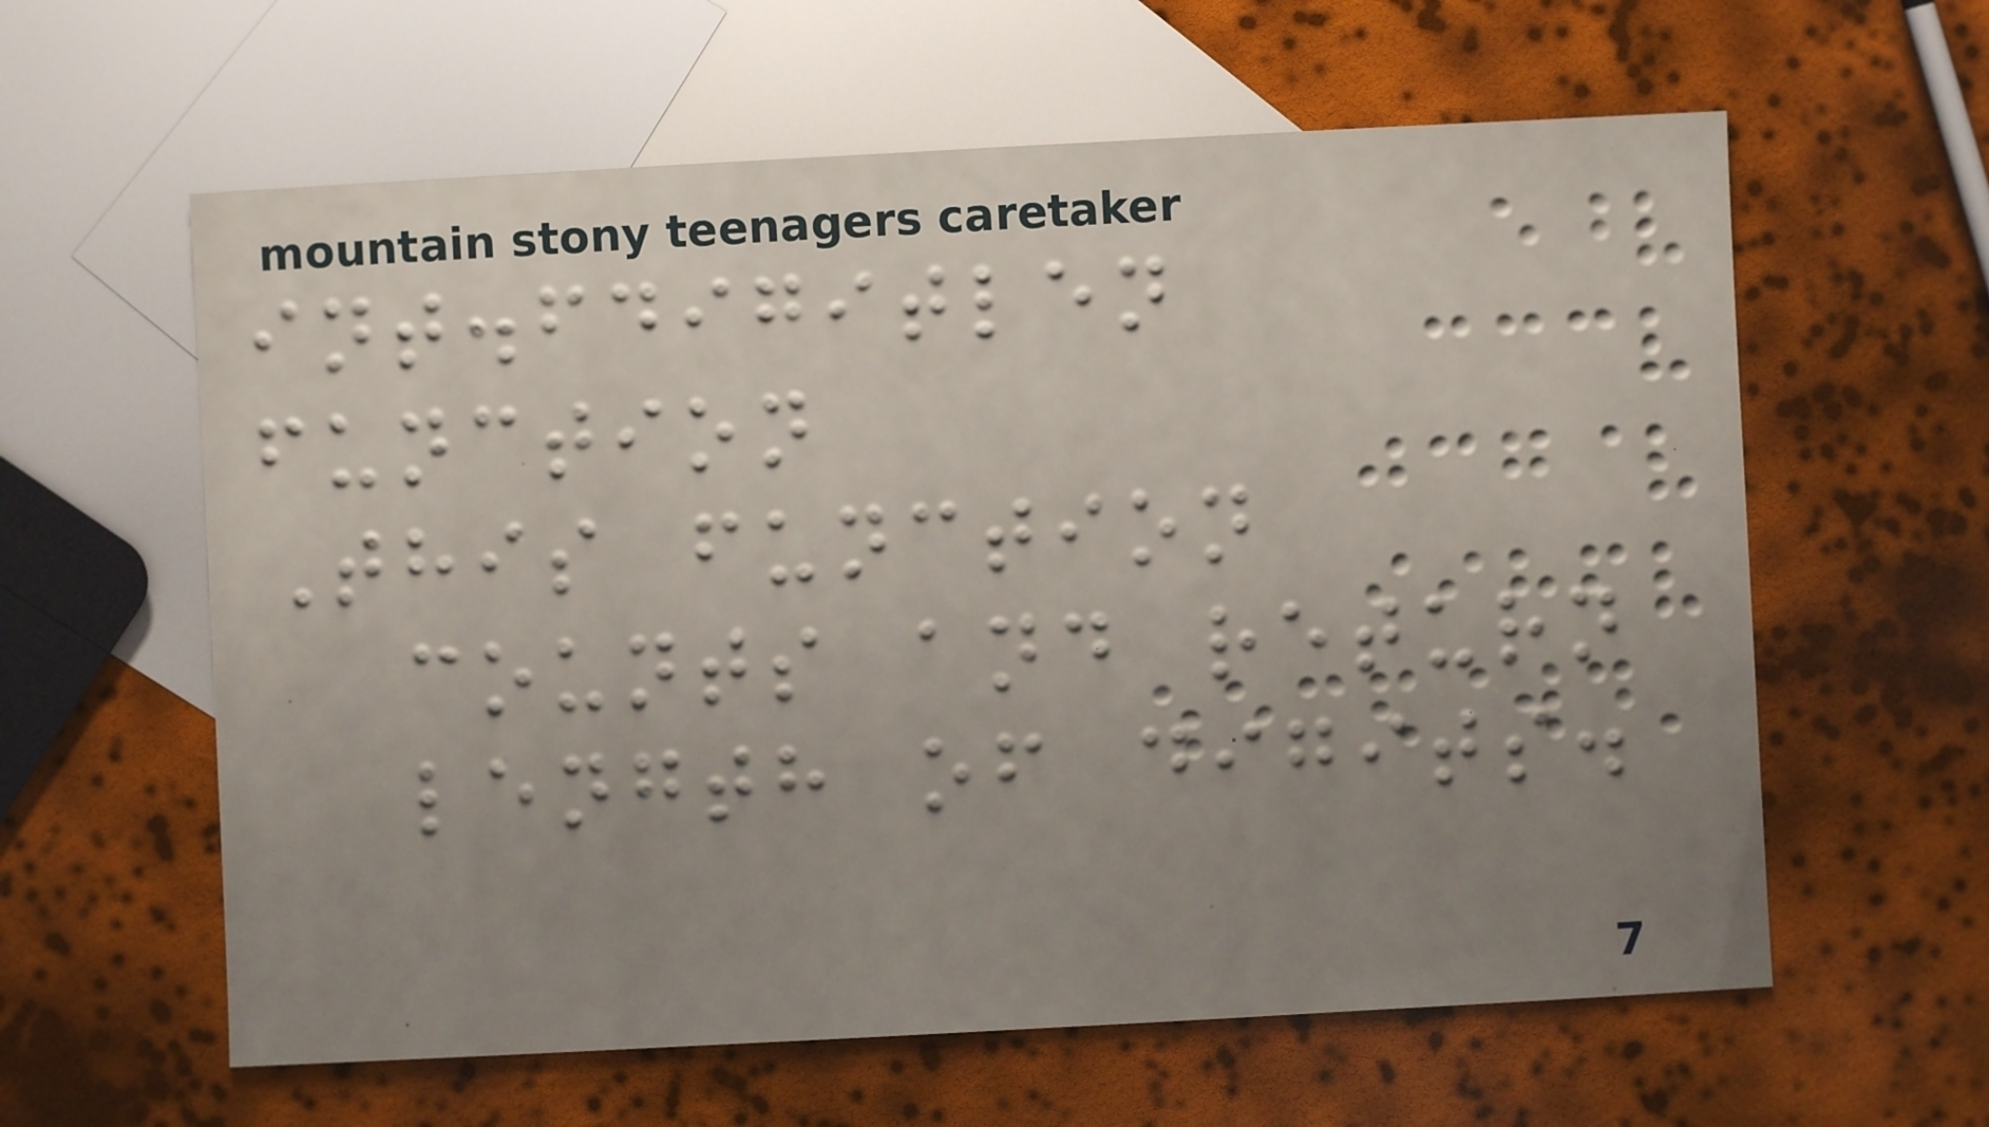int.fdigitlen
function
This function
counts and return
length of digits.
